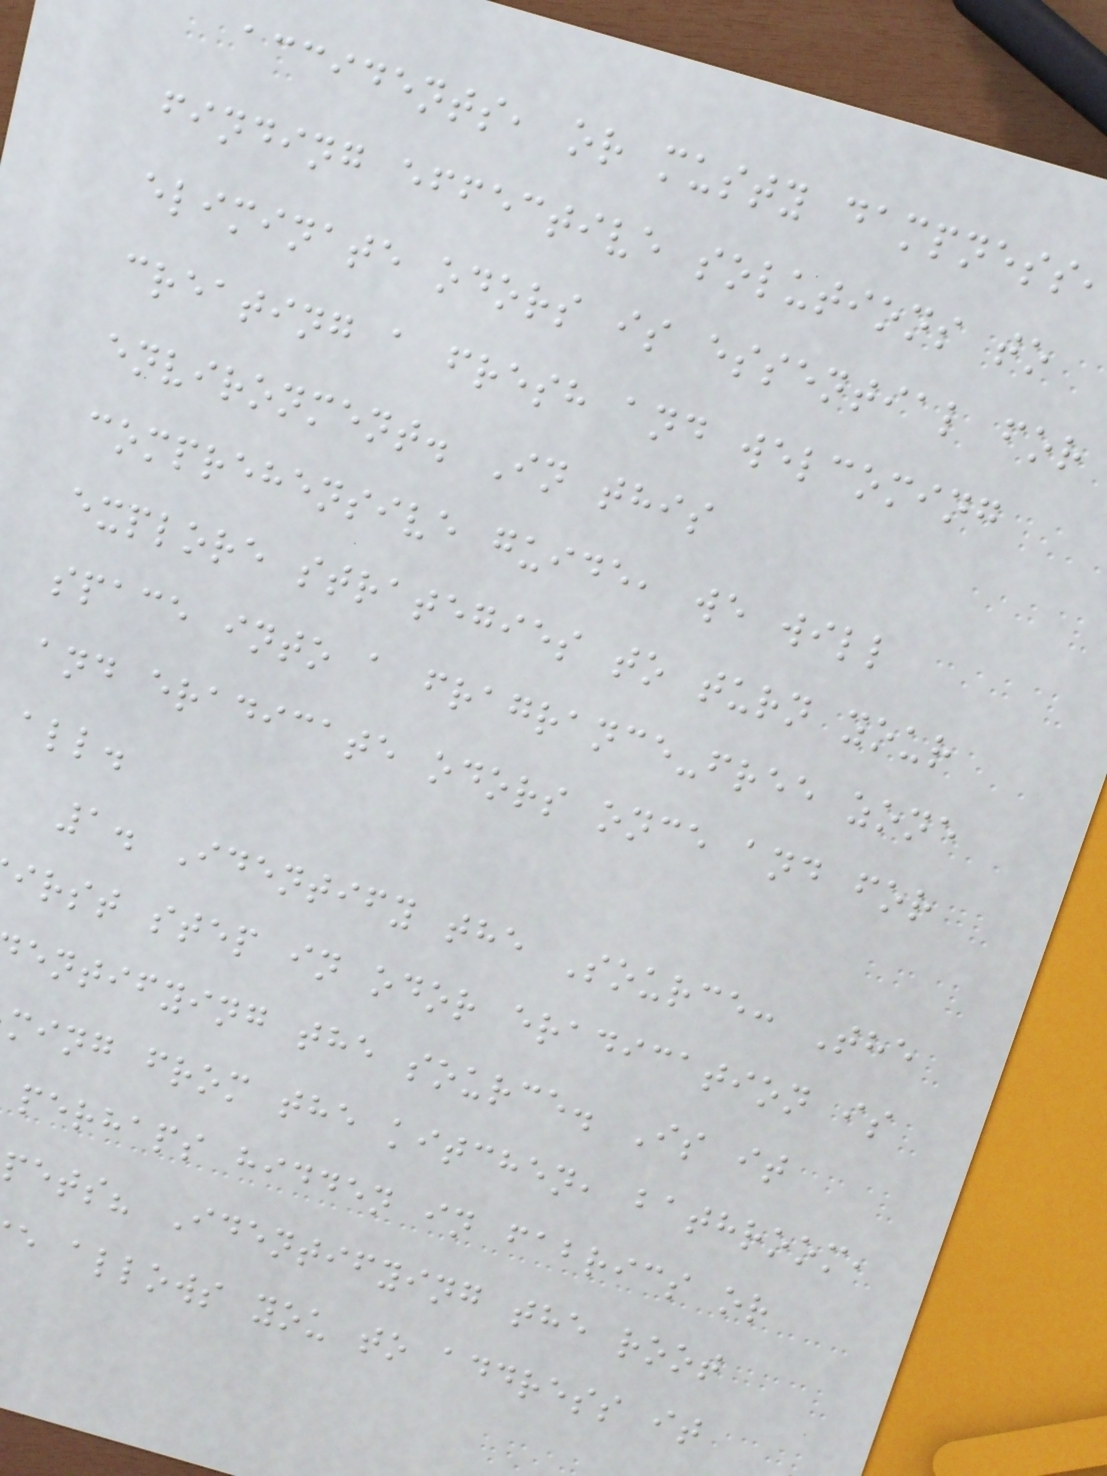accidents, or musty dampness
finding effective solutions to
eliminate odors is essential for
creating a fresh and welcoming
environment. In this
comprehensive guide, we will
explore strategies to turn your
space into a fragrance-free zone
and eradicate odors once and for
all.
1. Identify the Source: The
irst step in odor eradication is
entifying the source. Is it
ming from the kitchen, bathroom,
perhaps hidden in fabrics or
pets? Identifying the root
e allows you to address it
